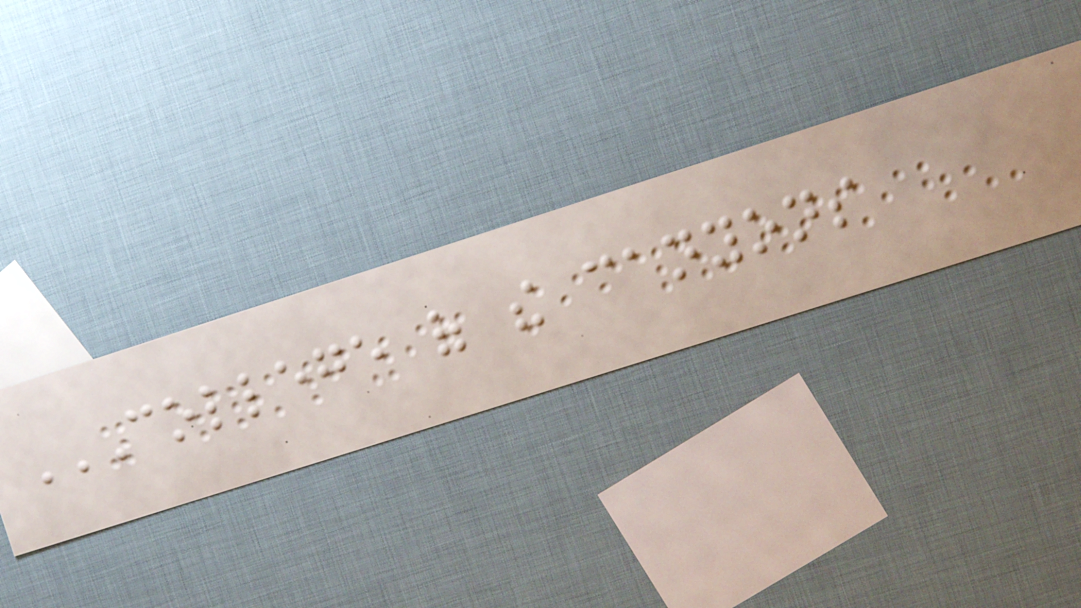COLLEGE OF THE CANYONS
